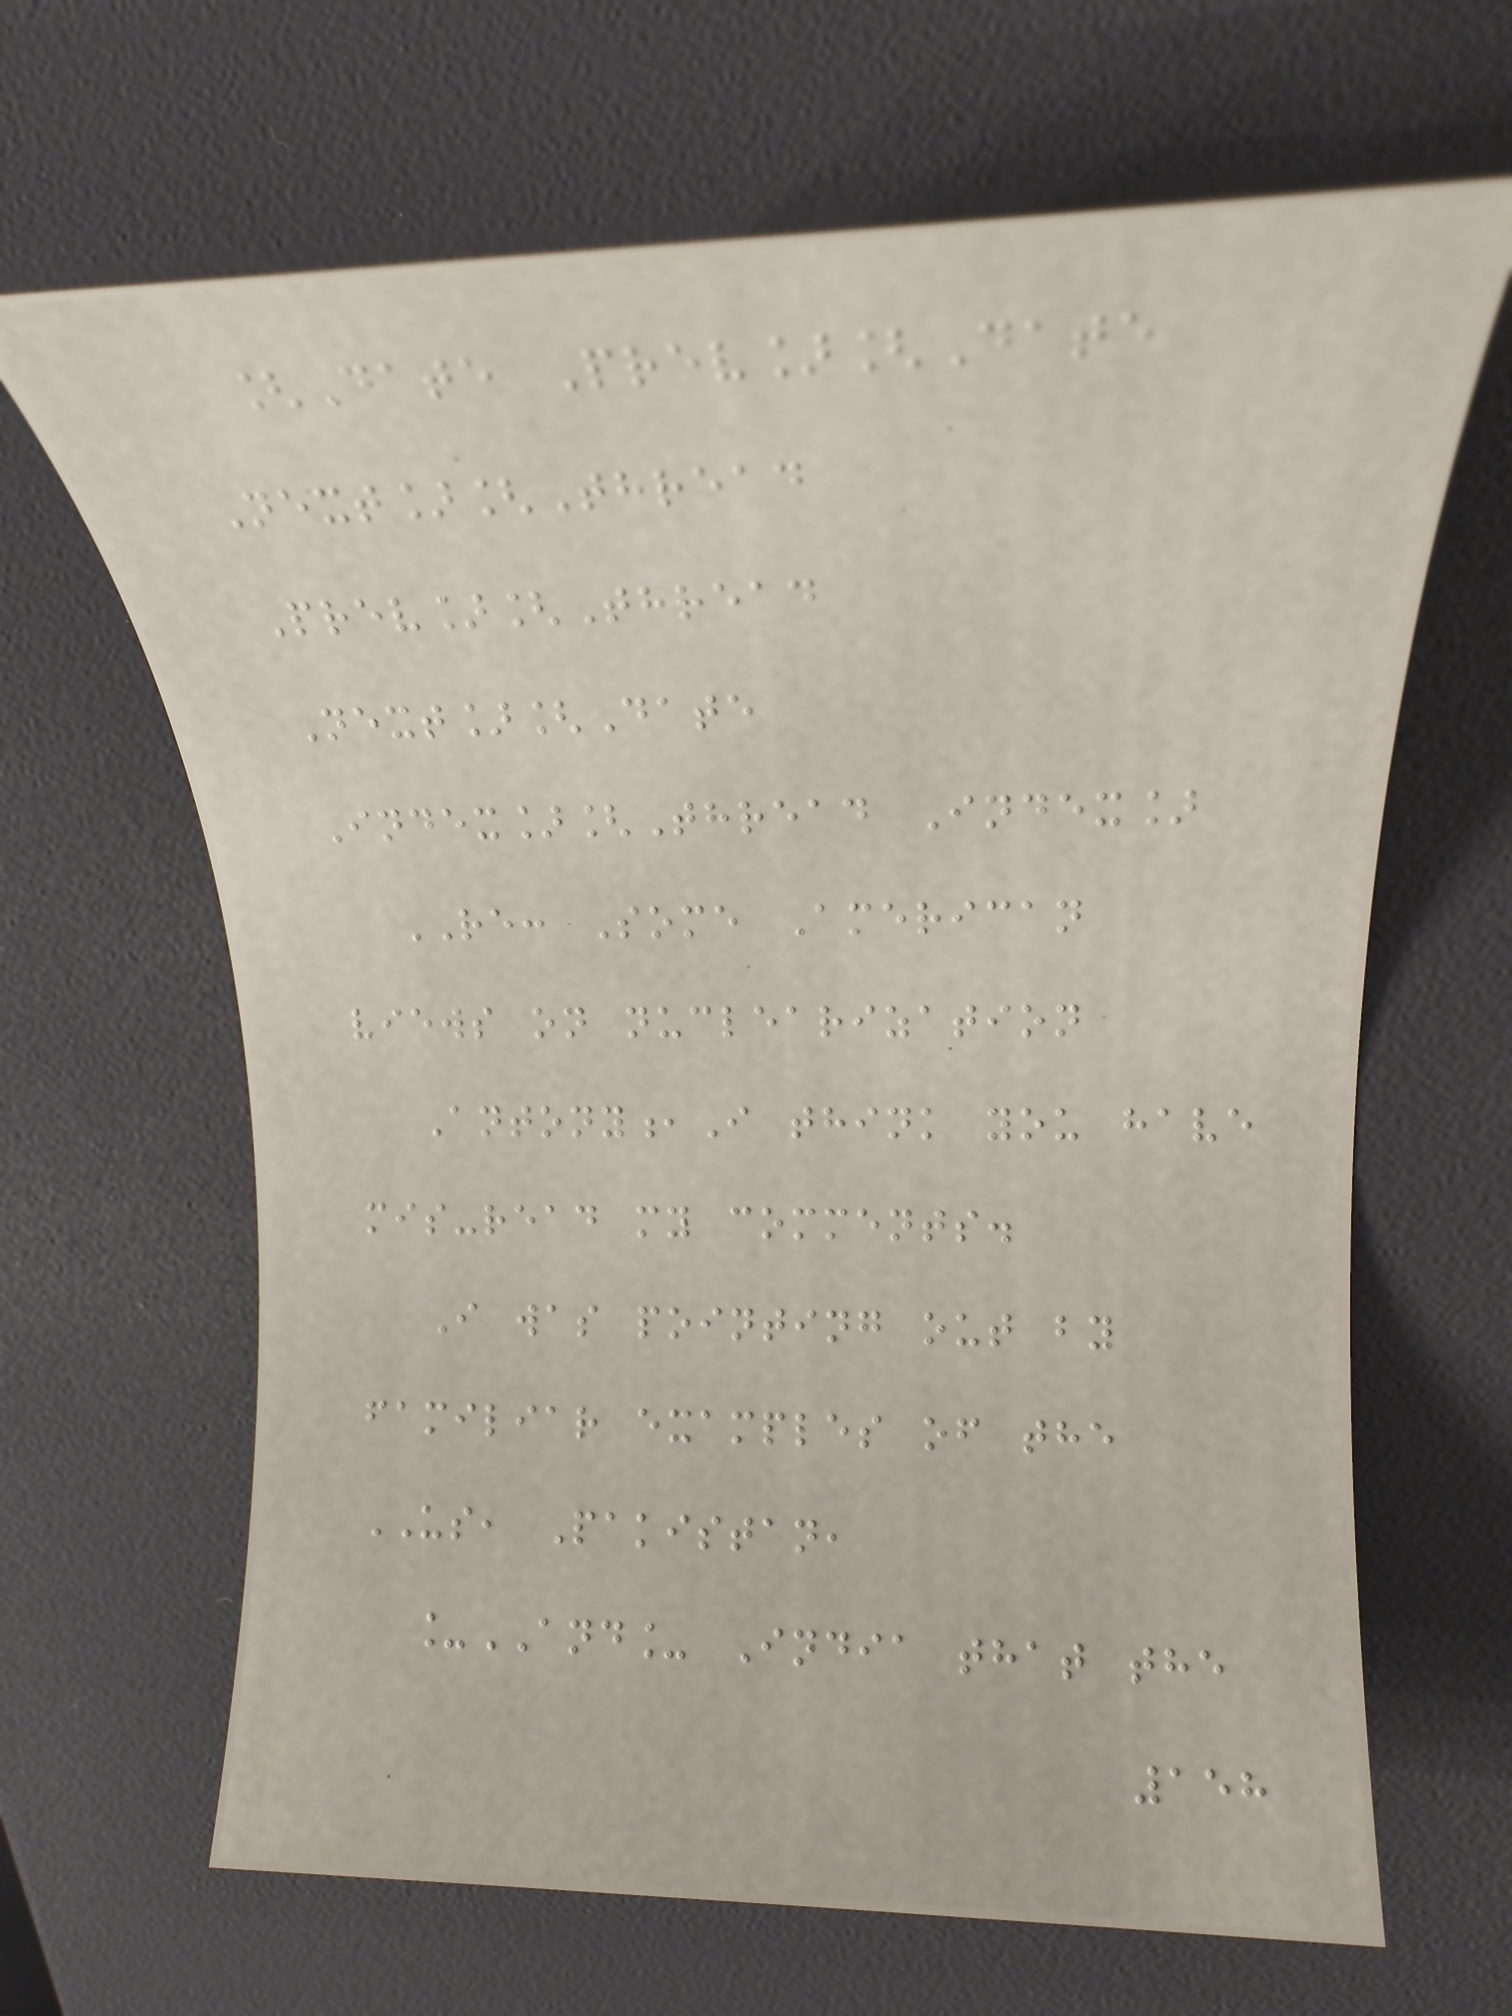[Date Prev][Date
Next][Thread
Prev][Thread
Next][Date
Index][Thread Index]
RE: Some American
views on nuclearization
Antony,I think you have
mis-read my comments.
I was pointing out by
familiar examples of the
US, Pakistan,
_AND_ India that the
158
